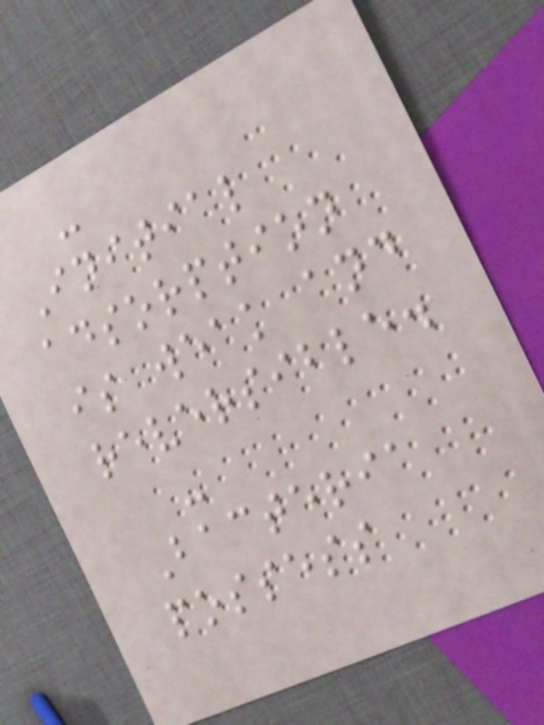-
Initial
adsorption
is weak and
reversible.
-
Bacteria
possess
